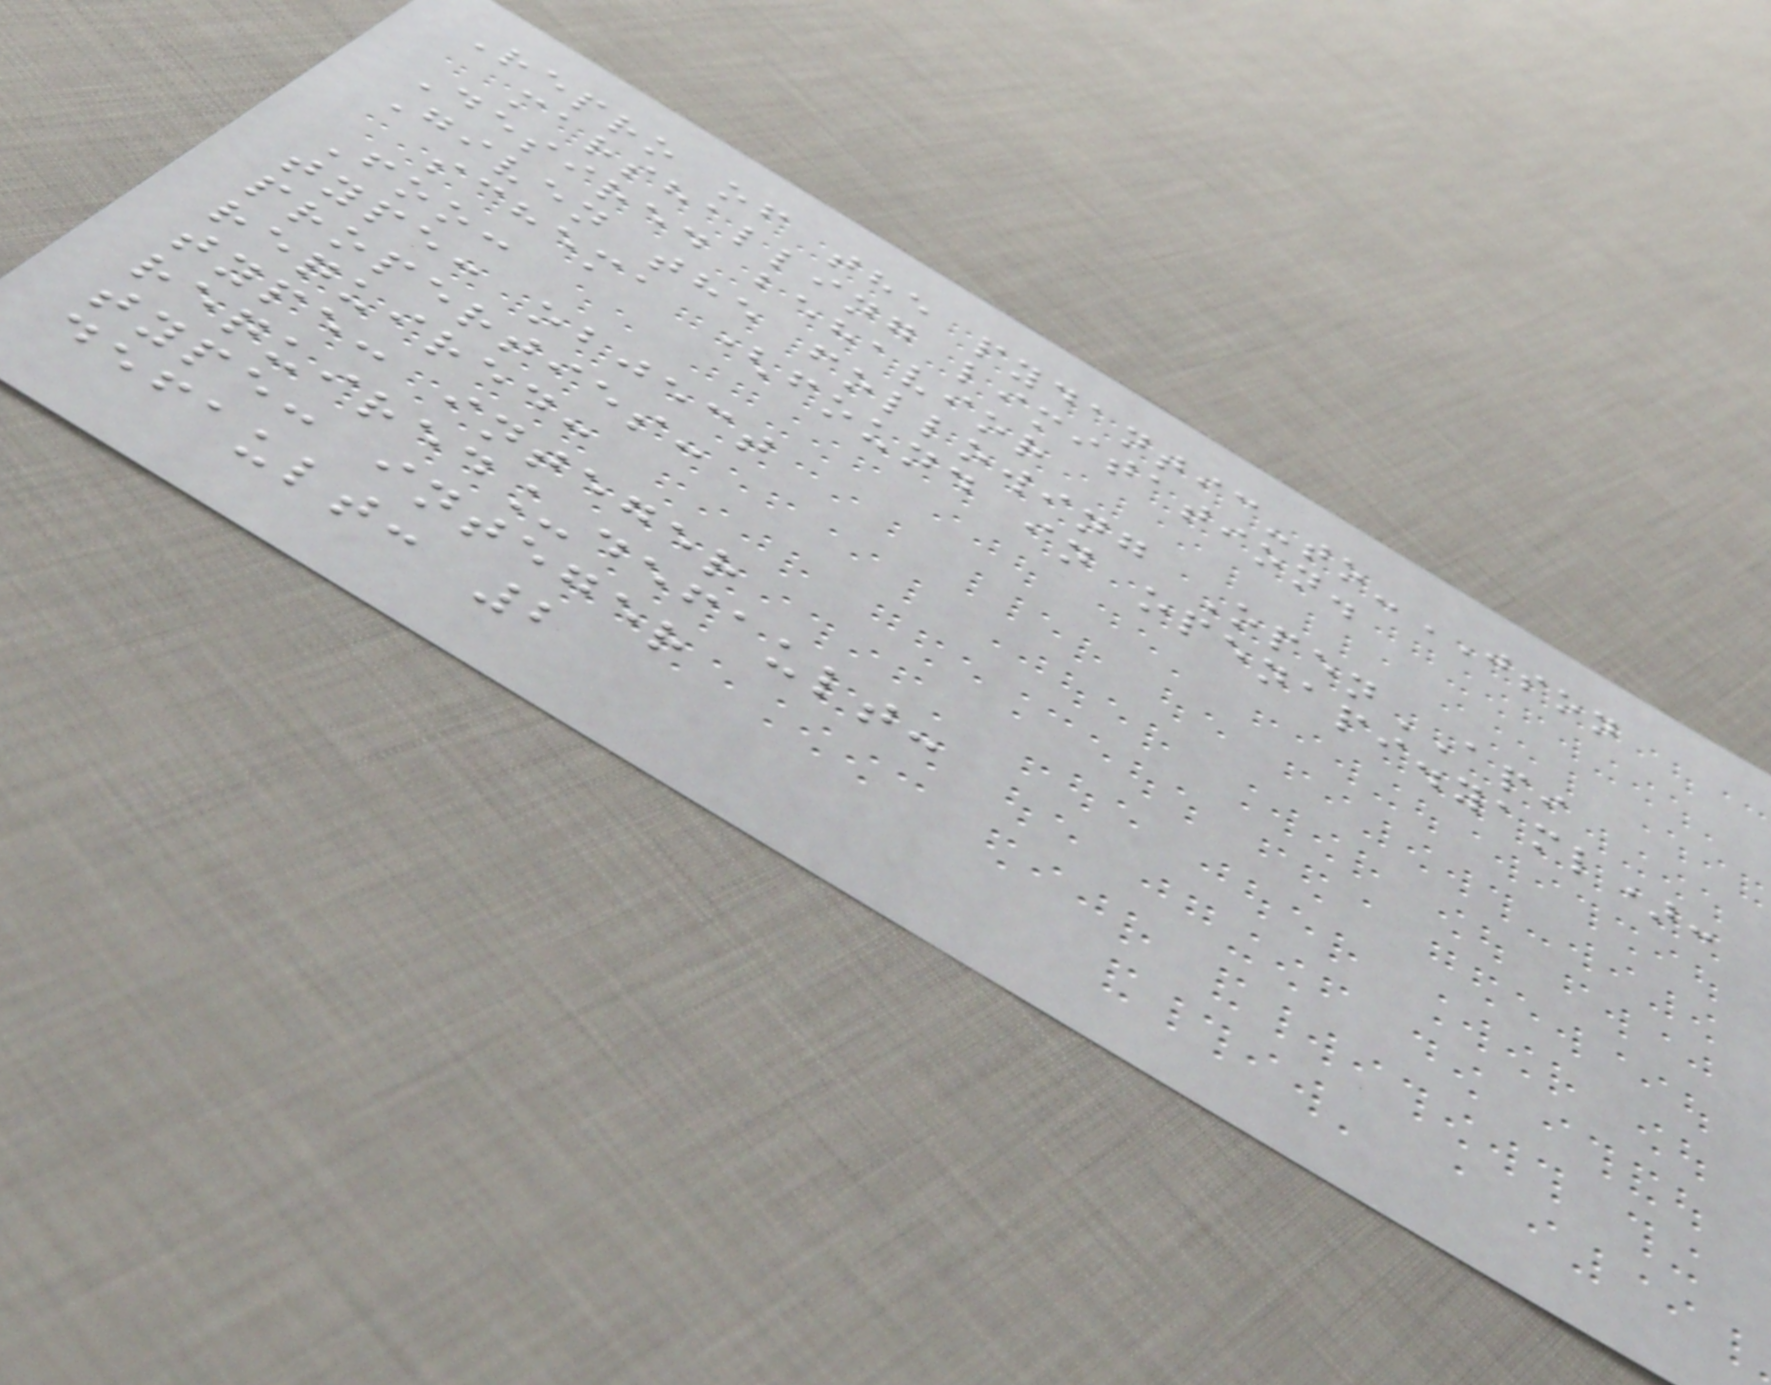Repro of the pydantic-to-JSON
marshalling limitation.
Desired behavior
Given the following OpenAPI
schema (found in openapi.yaml):
Foo:
type: object
properties:
required:
type: integer
required_default:
type: integer
default: 2
